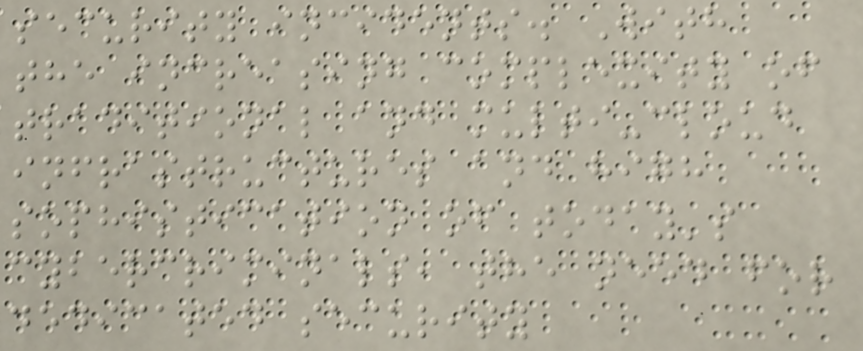security incidents. With
the increasing complexity of
traditional and multi-cloud
infrastructures and high
sophistication of today's
cybercriminals, the need for
dedicated security
